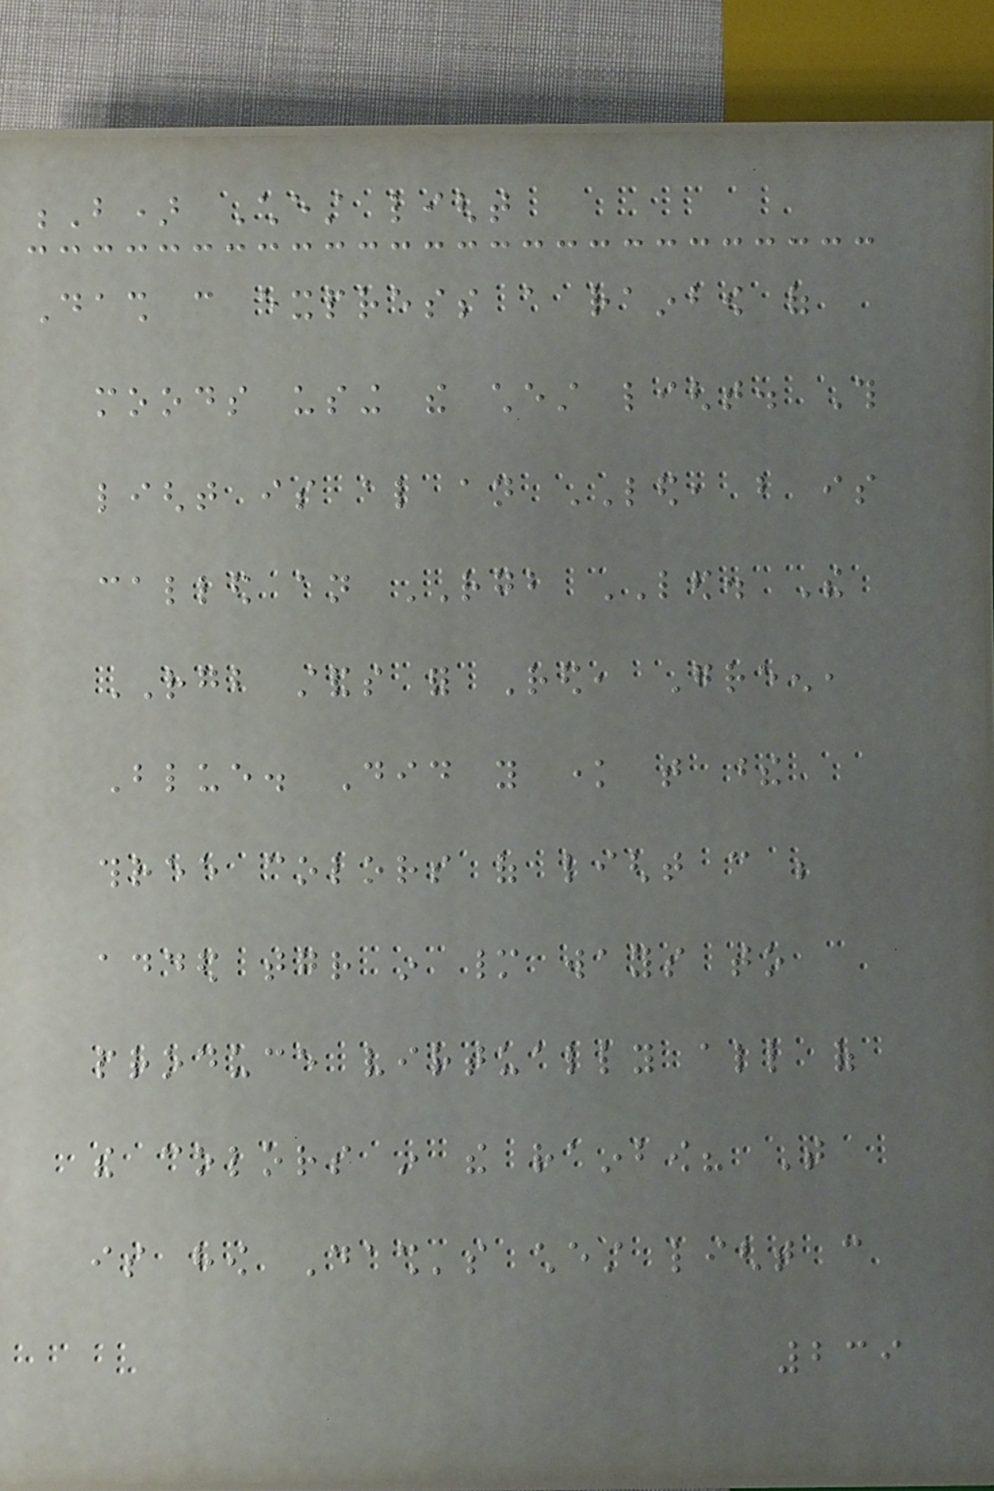B) Chest light
Dash can express a rainbow of
moods using the chest light. This
light is also an LED, but is
called an RGB LED. The
RGB stands for Red, Green,
Blue. Did you know that these
three colors of light can be
added together in many ways to
produce virtually all of
the colors in the rainbow? That
is how Dash's chest light can
239
